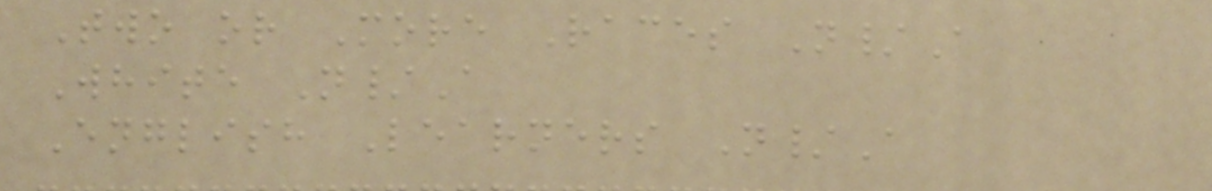Two or More Races N/A
White N/A
English Learners N/A
